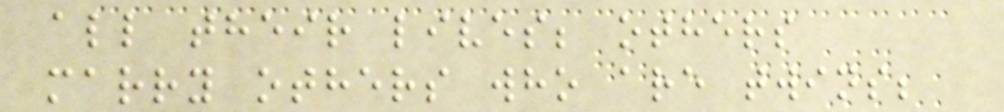all their lives; others
marry others who are twins;
